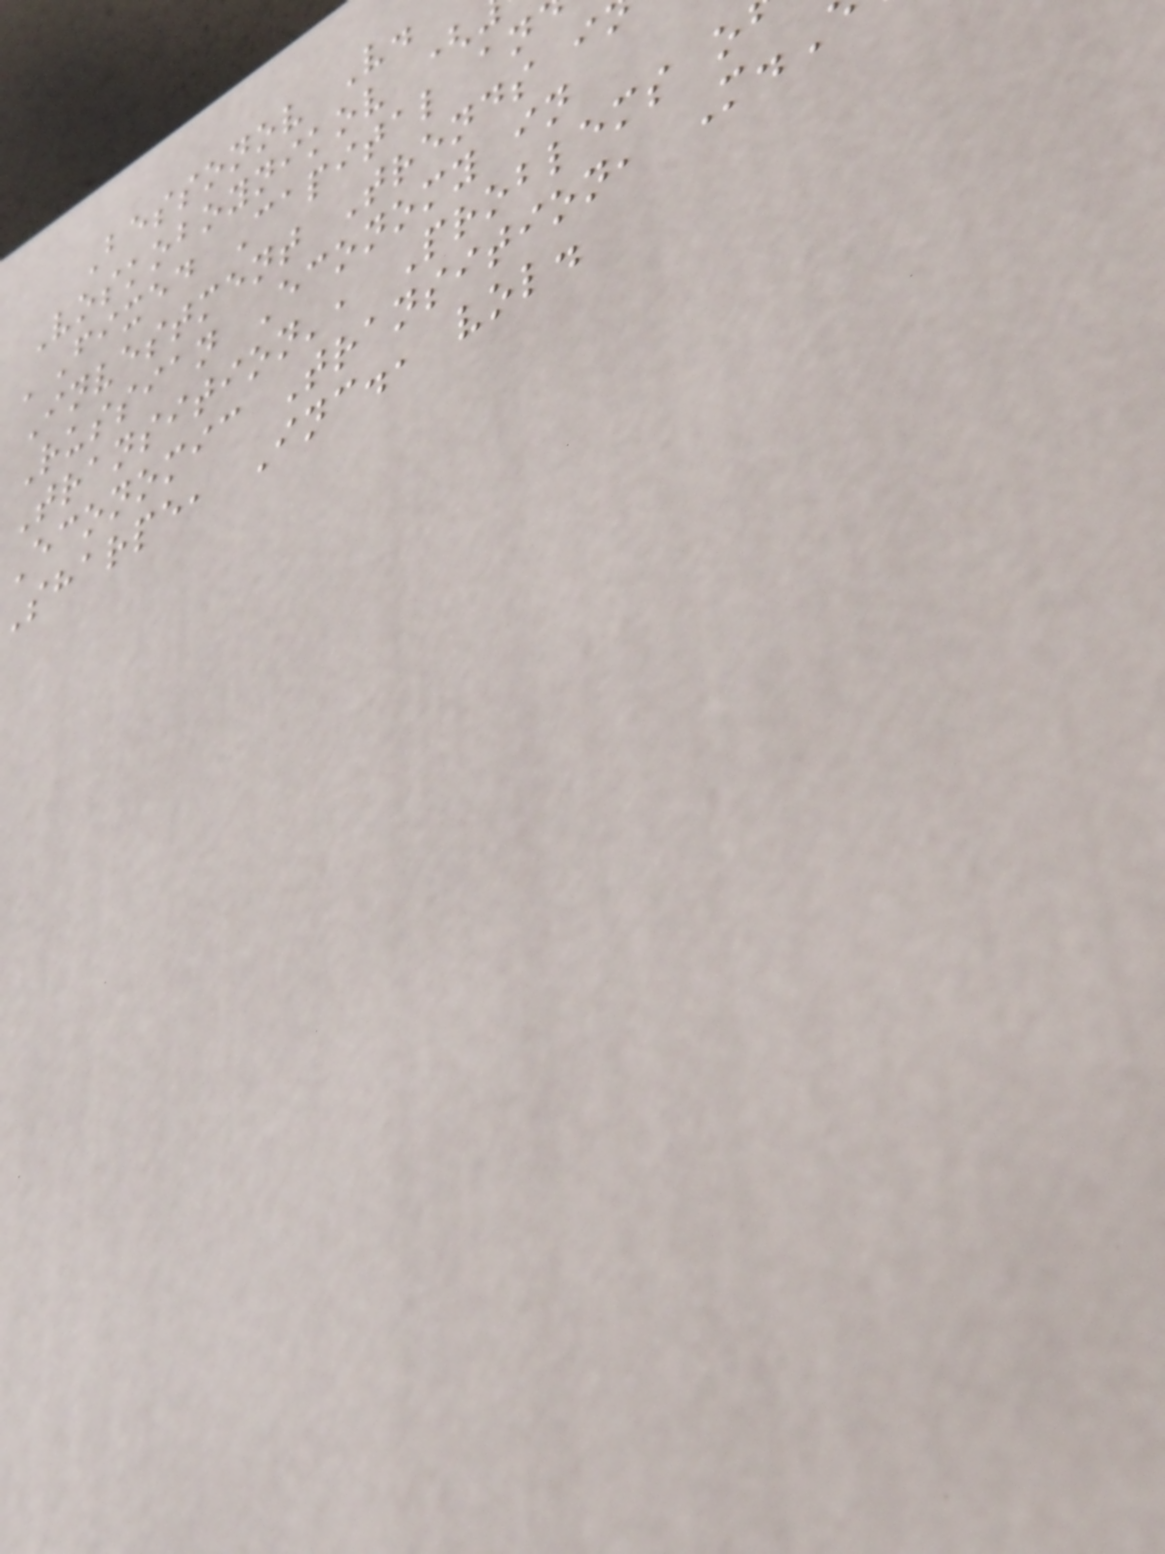Bessonov V.
Voskoboynikov (
'Fixed Capital an
Investment Trends i
Russian Economy in
Transition', Problems o
Economic Transition, M.
Sharpe, Inc., vol.
